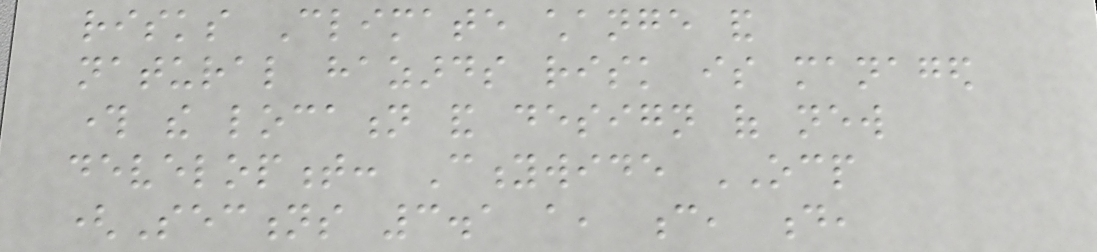risks Climate change and
natural hazards risk is managed
through the location and design of new
development: Citywide OCP
(Sections 3.1 a, c, d,
